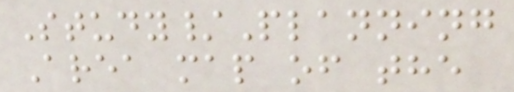Study/Planning
Area map of the
